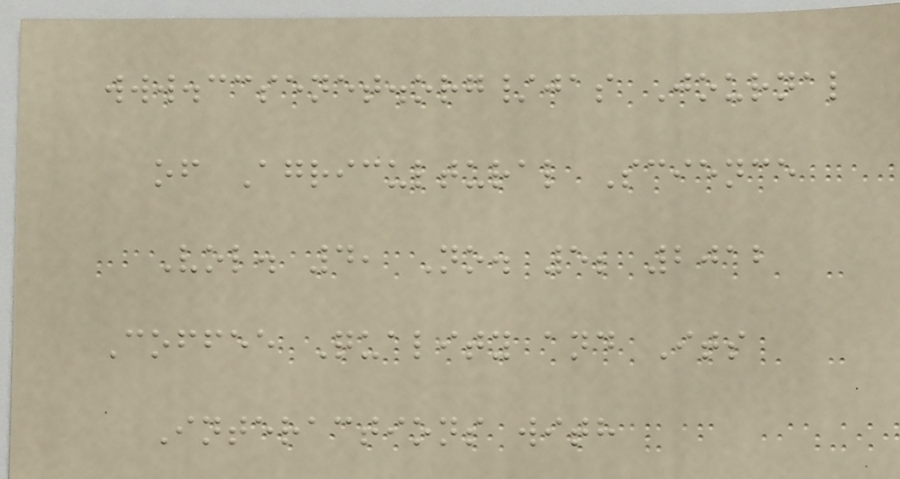www.ccsenet.org/jas Journal
of Agricultural Science
Vol. 4, No. 5; 2012
Coffee Quality and Its
Interactions with
